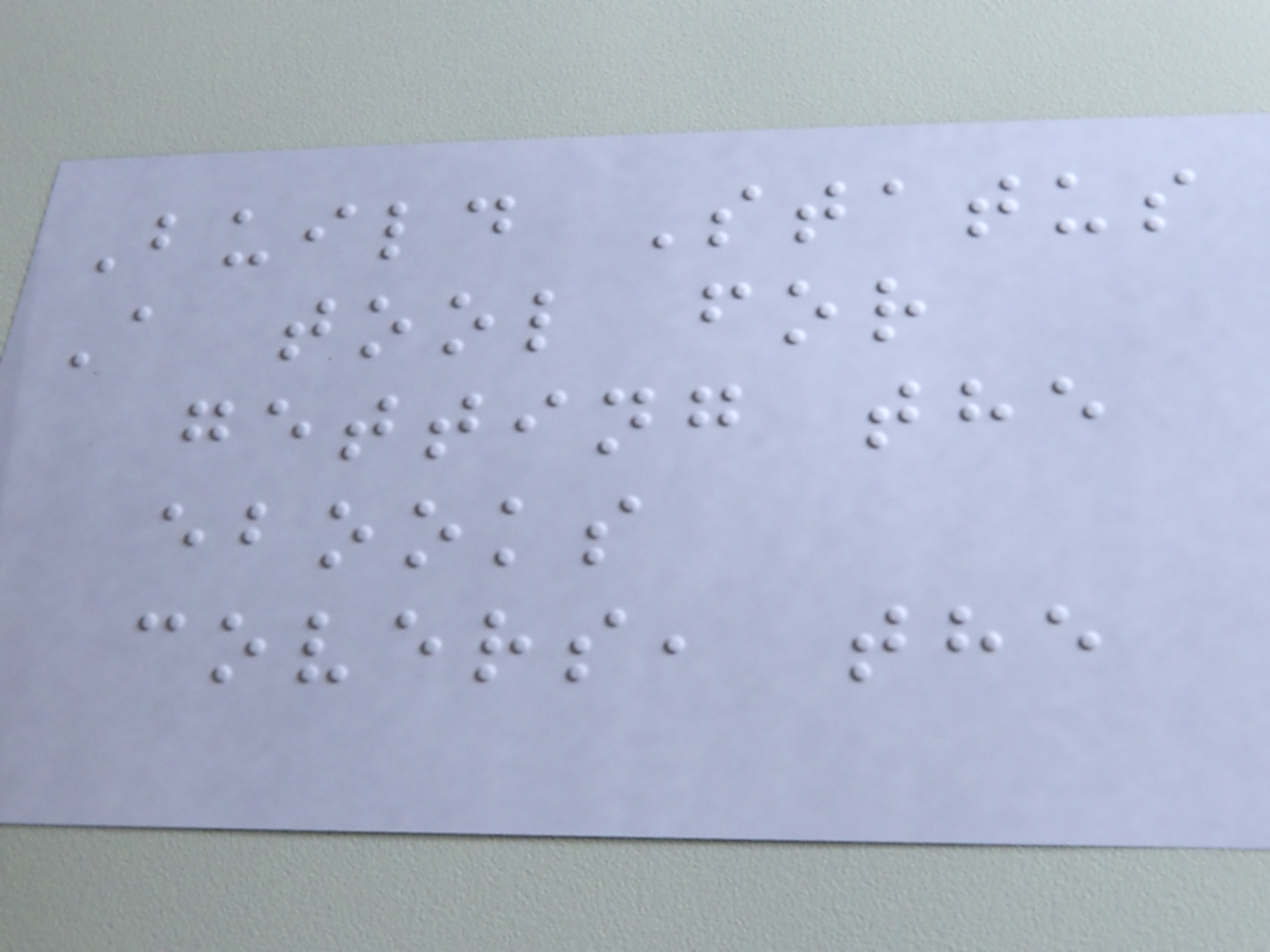Build Status
A tool for
getting the
ebooks
covers, the
